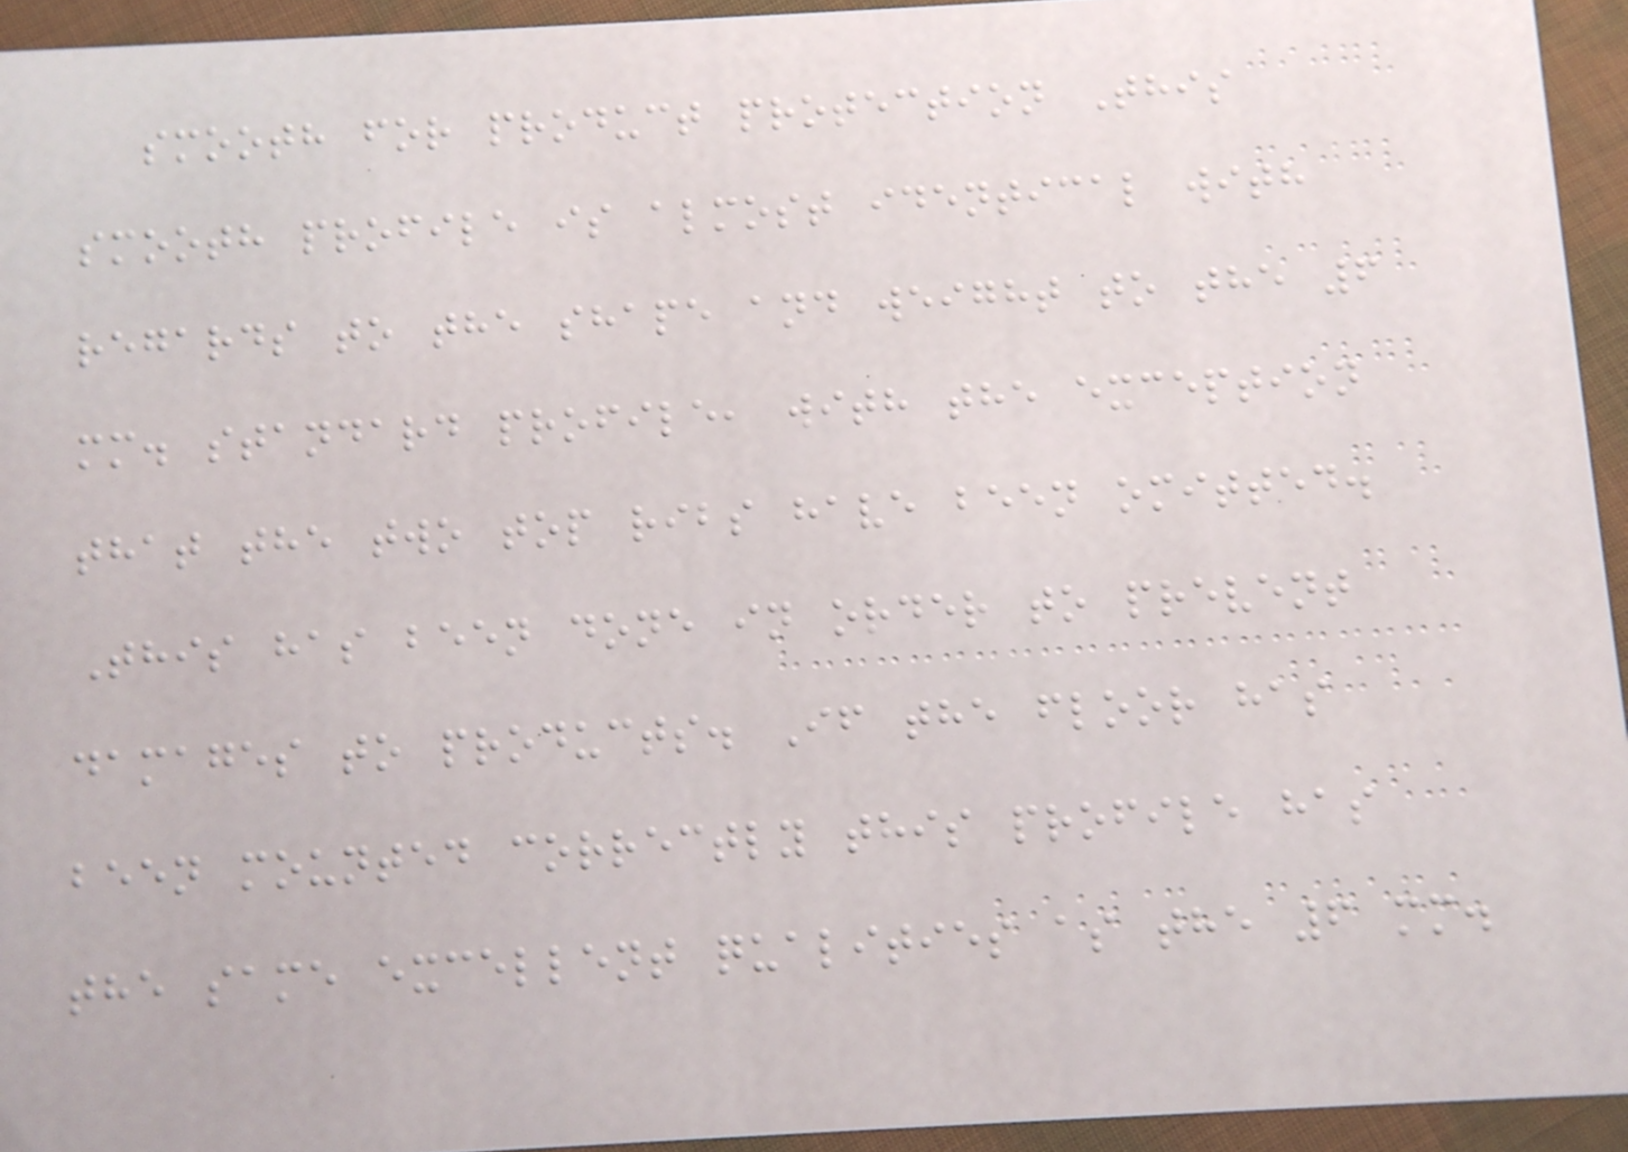smooth for product protection This
smooth profile is almost identical with
regards to the shape and weight to the 6
mm. standard profile, with the exception
that the two top ribs have been omitted.
This has been done in order to prevent
damages to products. If the floor has
been mounted correctly this profile has
the same excellent qualities as the 6 mm.
